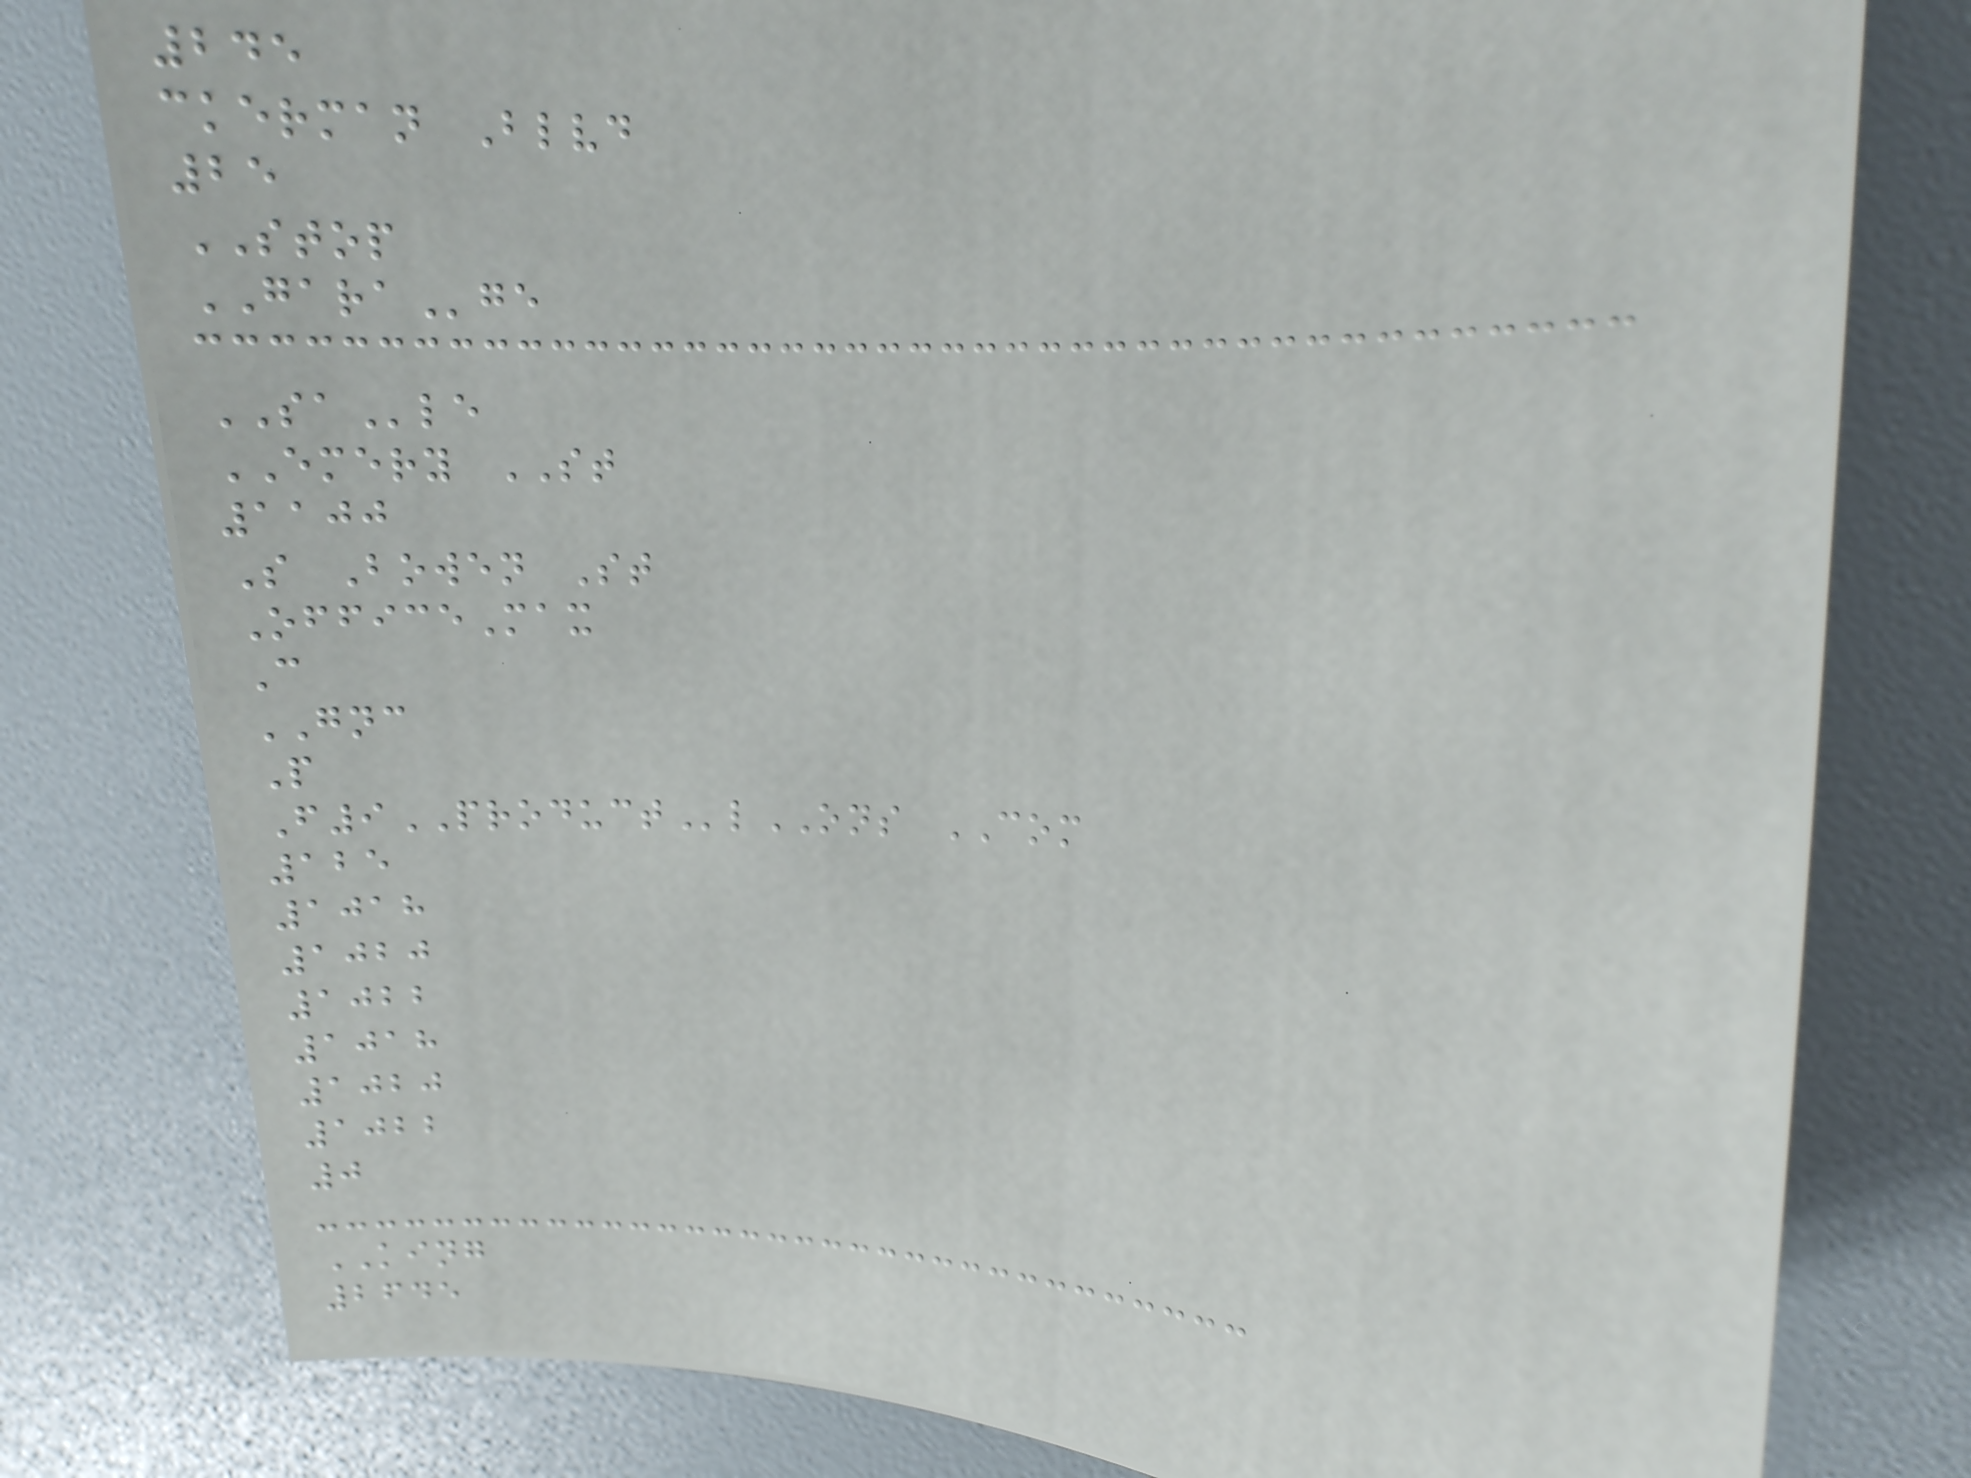245
ckerman Blvd
25
STOP
GARAge
SAle
EMERY ST
1100
S Bowen St
OfficeMax
C
GNC
P
F9PRODUCTlONS COM
125
1018
1020
1022
1018
1020
1022
0
KING
2645
